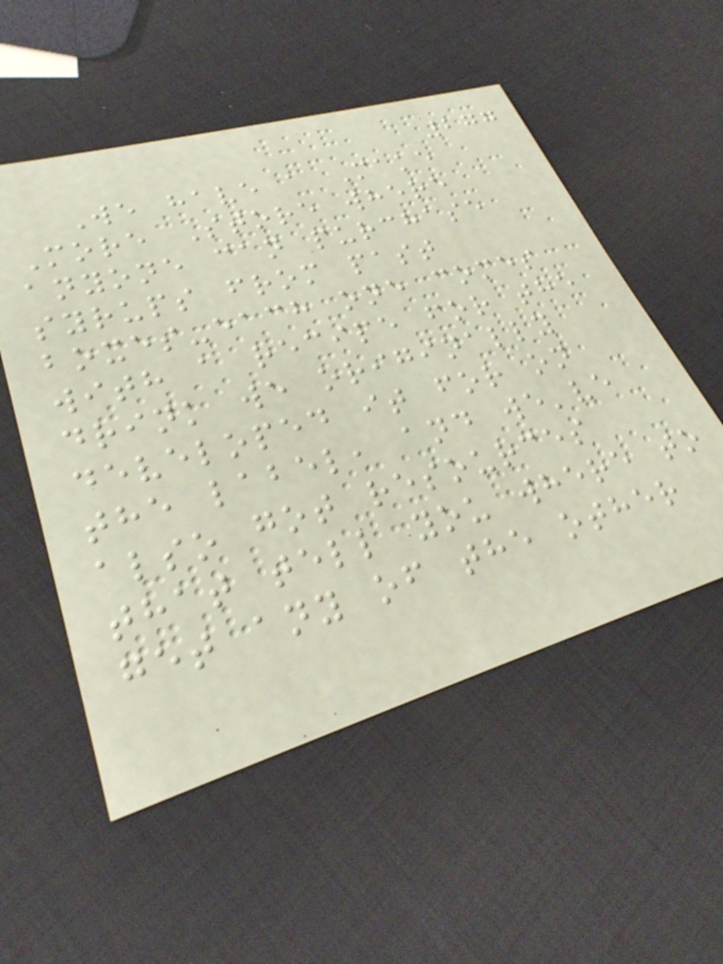277
We have a Make
More Store where
anyone can purchase
syrups from past
boxes-each one comes
with a recipe for the
drink we originally
developed it for on
the label, and we've
also got resources
that tell you where to
get any of the other
